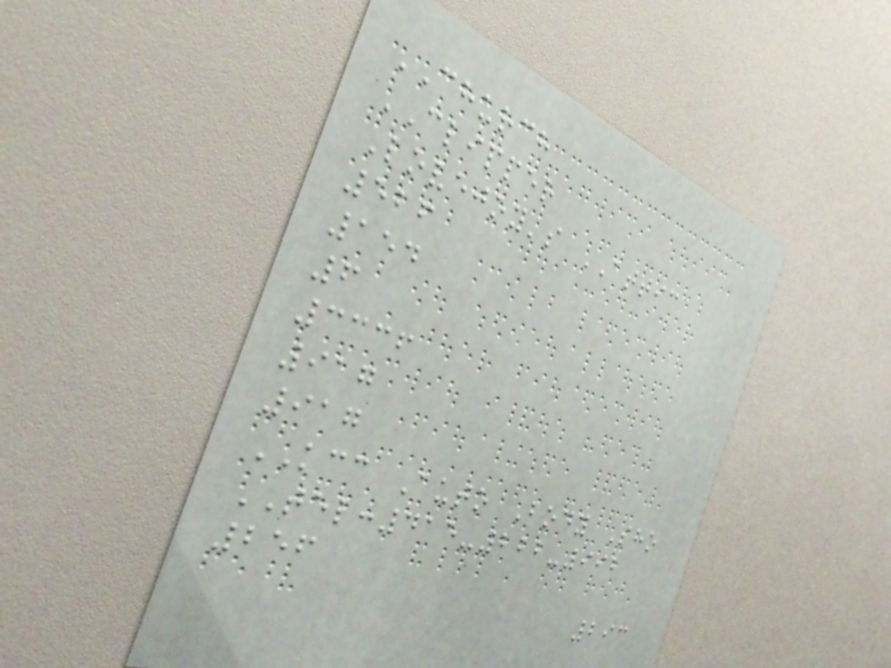CHURCH
CLIPPER
Lovejoy's ATTIC
526
154
6
3336
917
917
KCC Auto Body Sho
TEL:415-222-992
256
293
